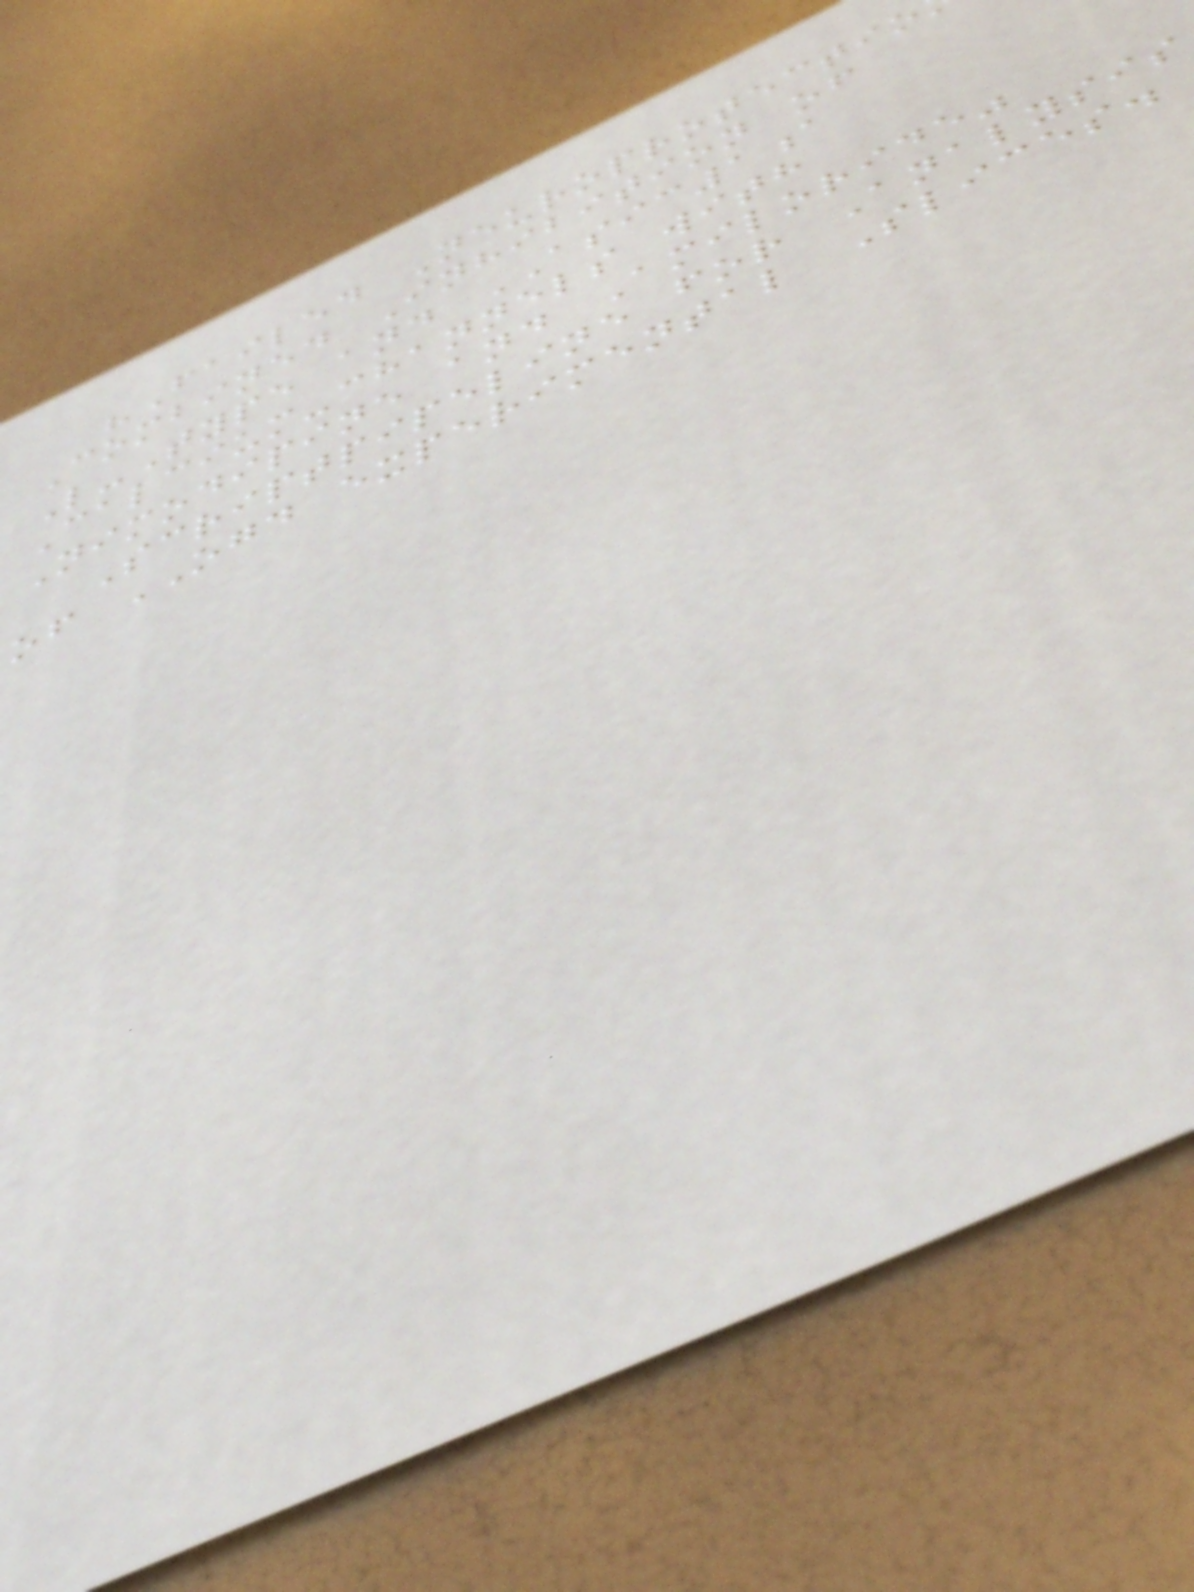"Failed Neuroprotectio
Combined Inhibition of
L-Type and ASIC1a
Calcium-channels with
Nimodipine and Amiloride"
Scriptpipeline for Analysis
of OGD experimental Slices.
